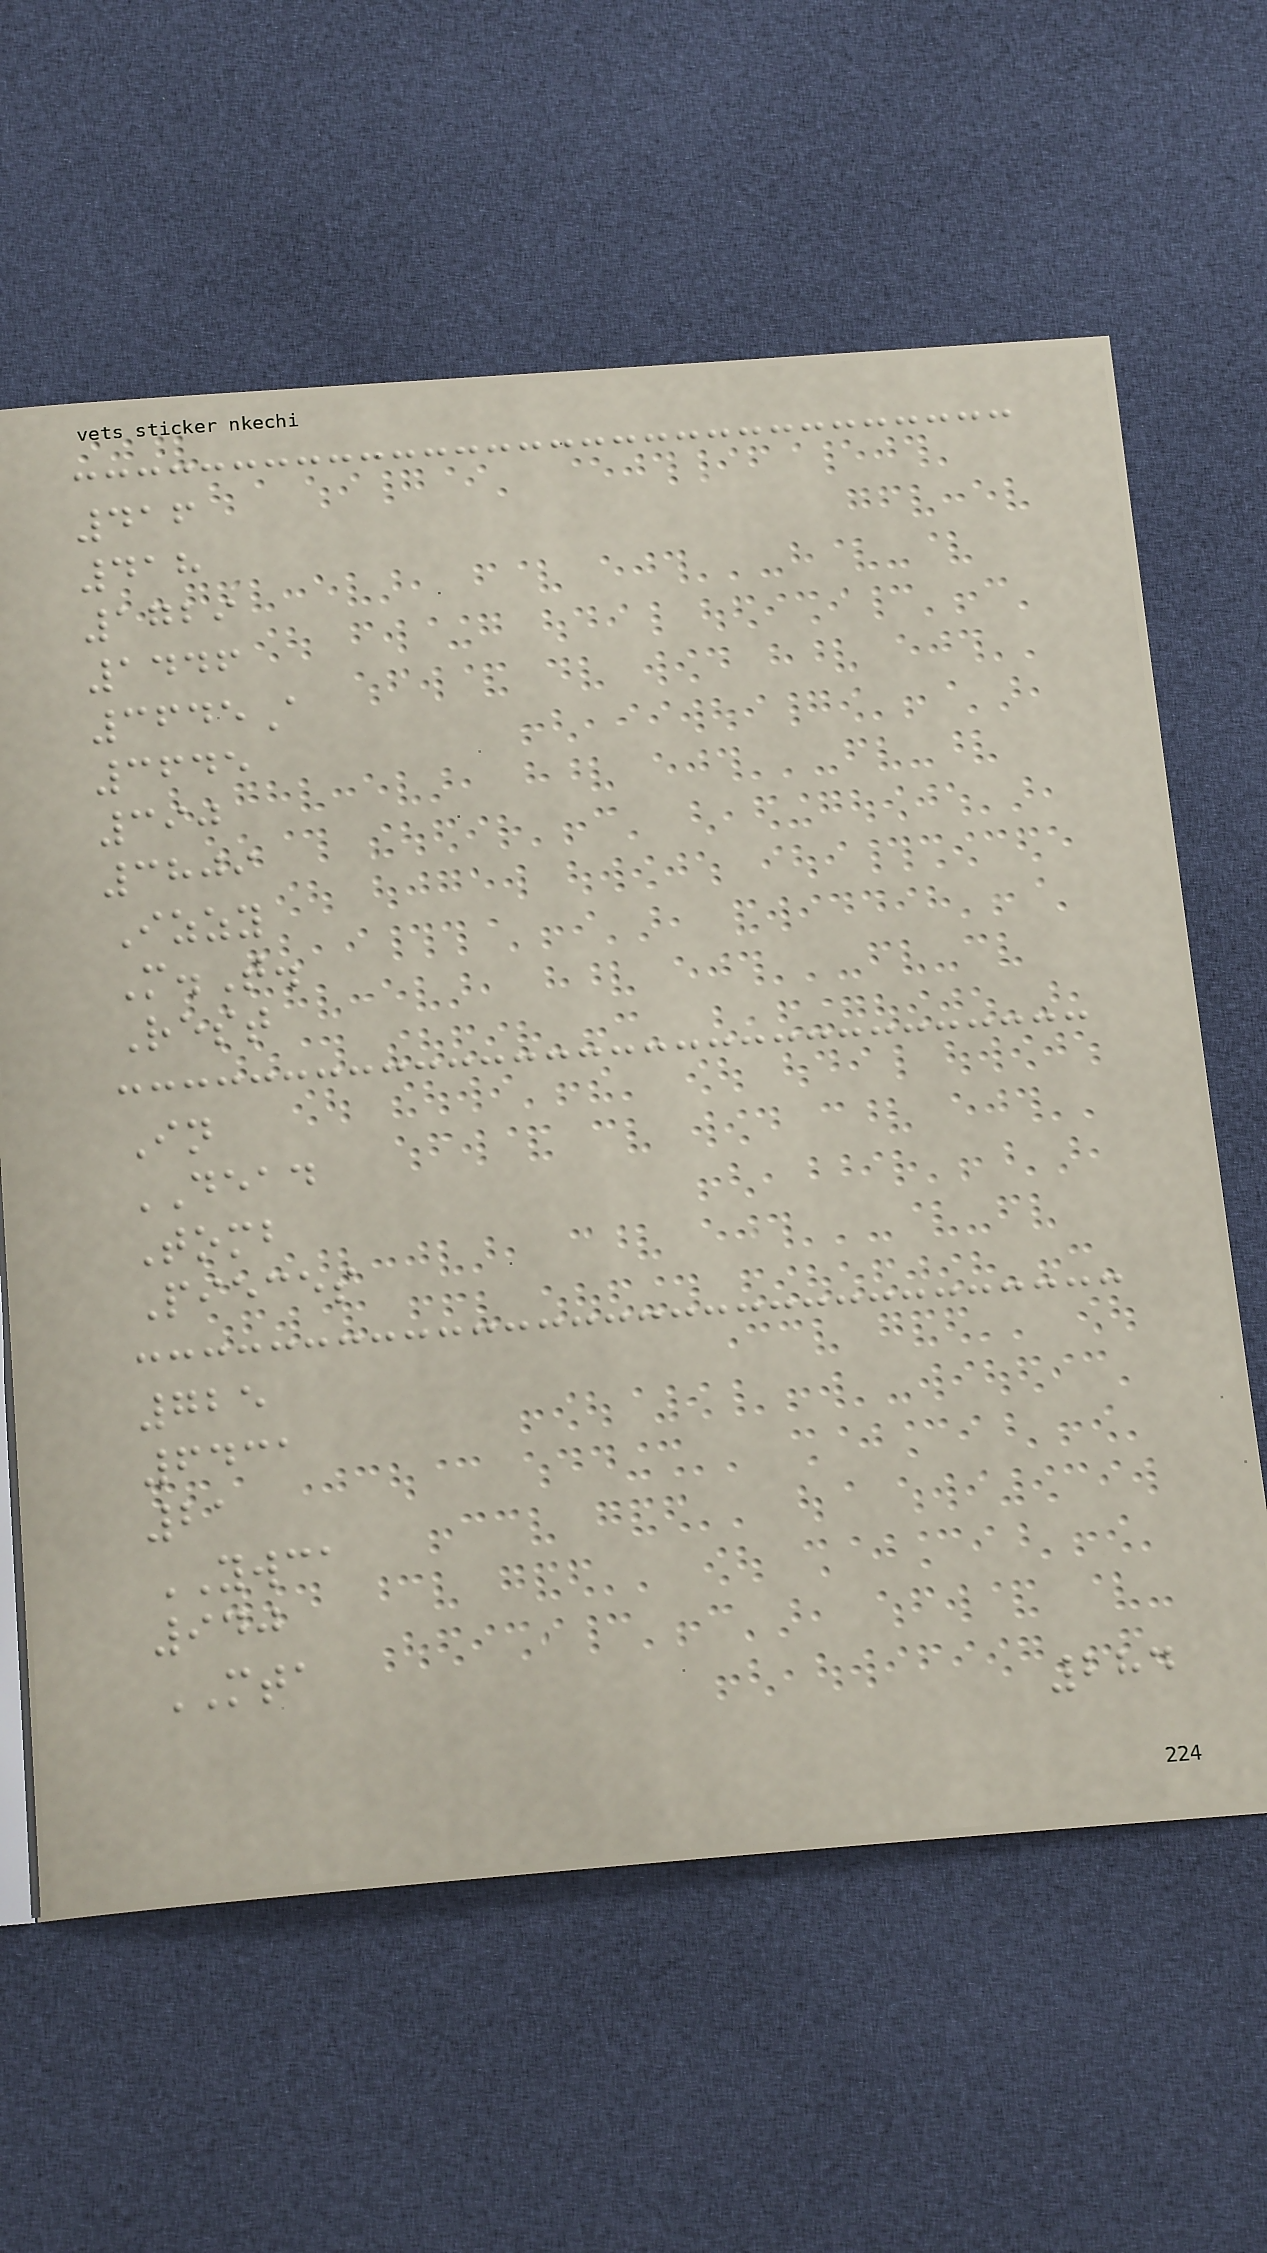416
418
1729
1446
3645A
3645
390
3809
Izzy
M.T.
Rest
In
DEAD
Tomb
Pieces
725
6431
21
YWCA
940
MTA
284
